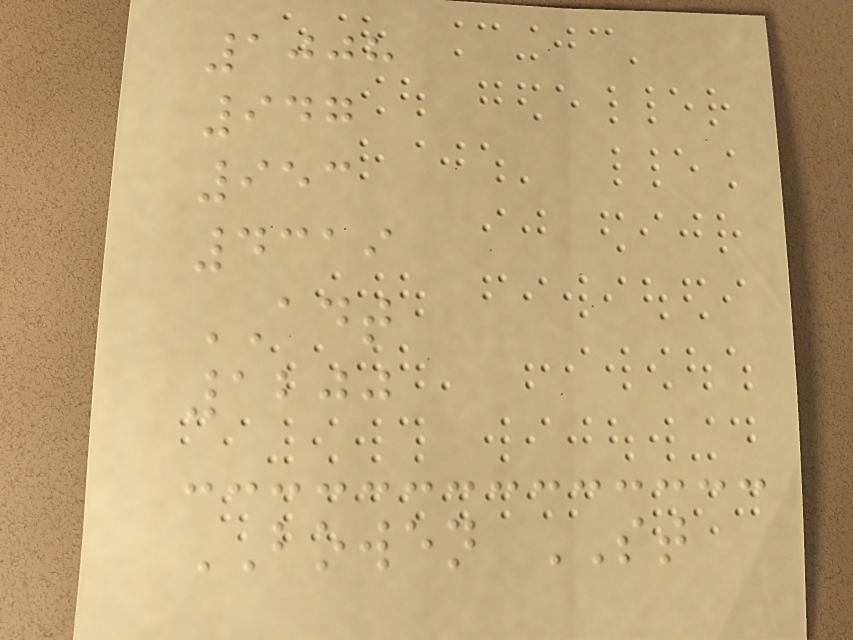1008
947
953
4319
ADT
1200
BOWEN ST
